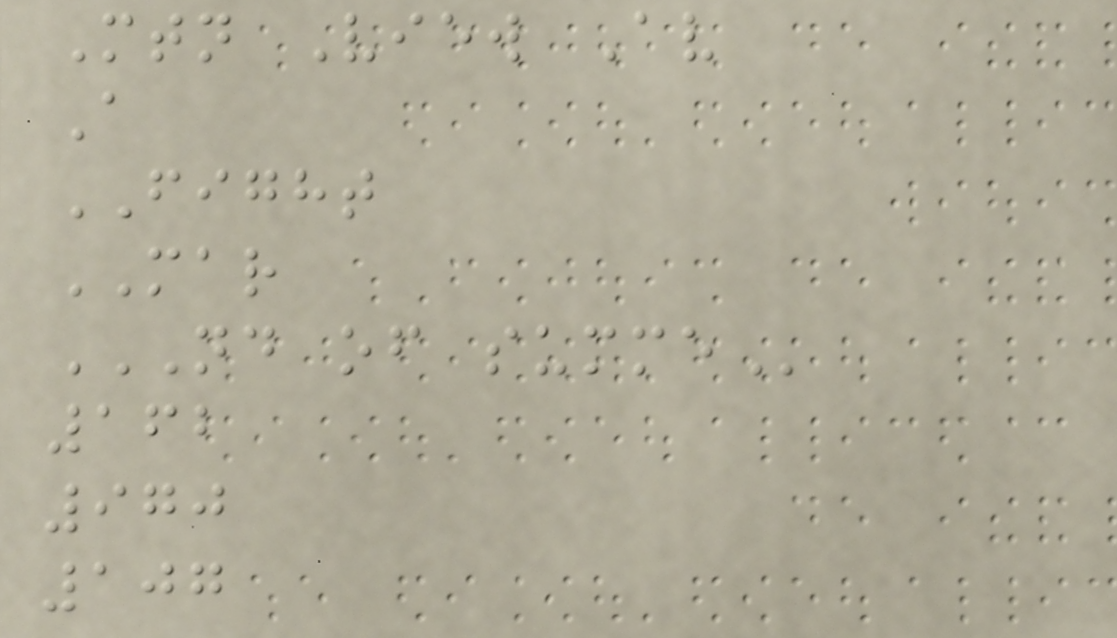Mtn View Av
A
FIGHT
MAR
ND OF SUMME
162
970
107
